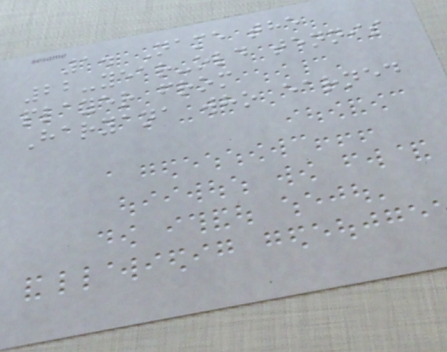1. Name the
22-year-old tennis
player from
Haryana who earned
